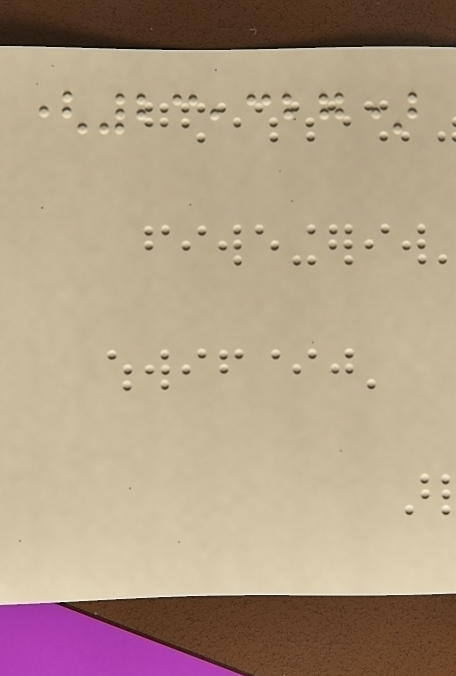(23,327)
